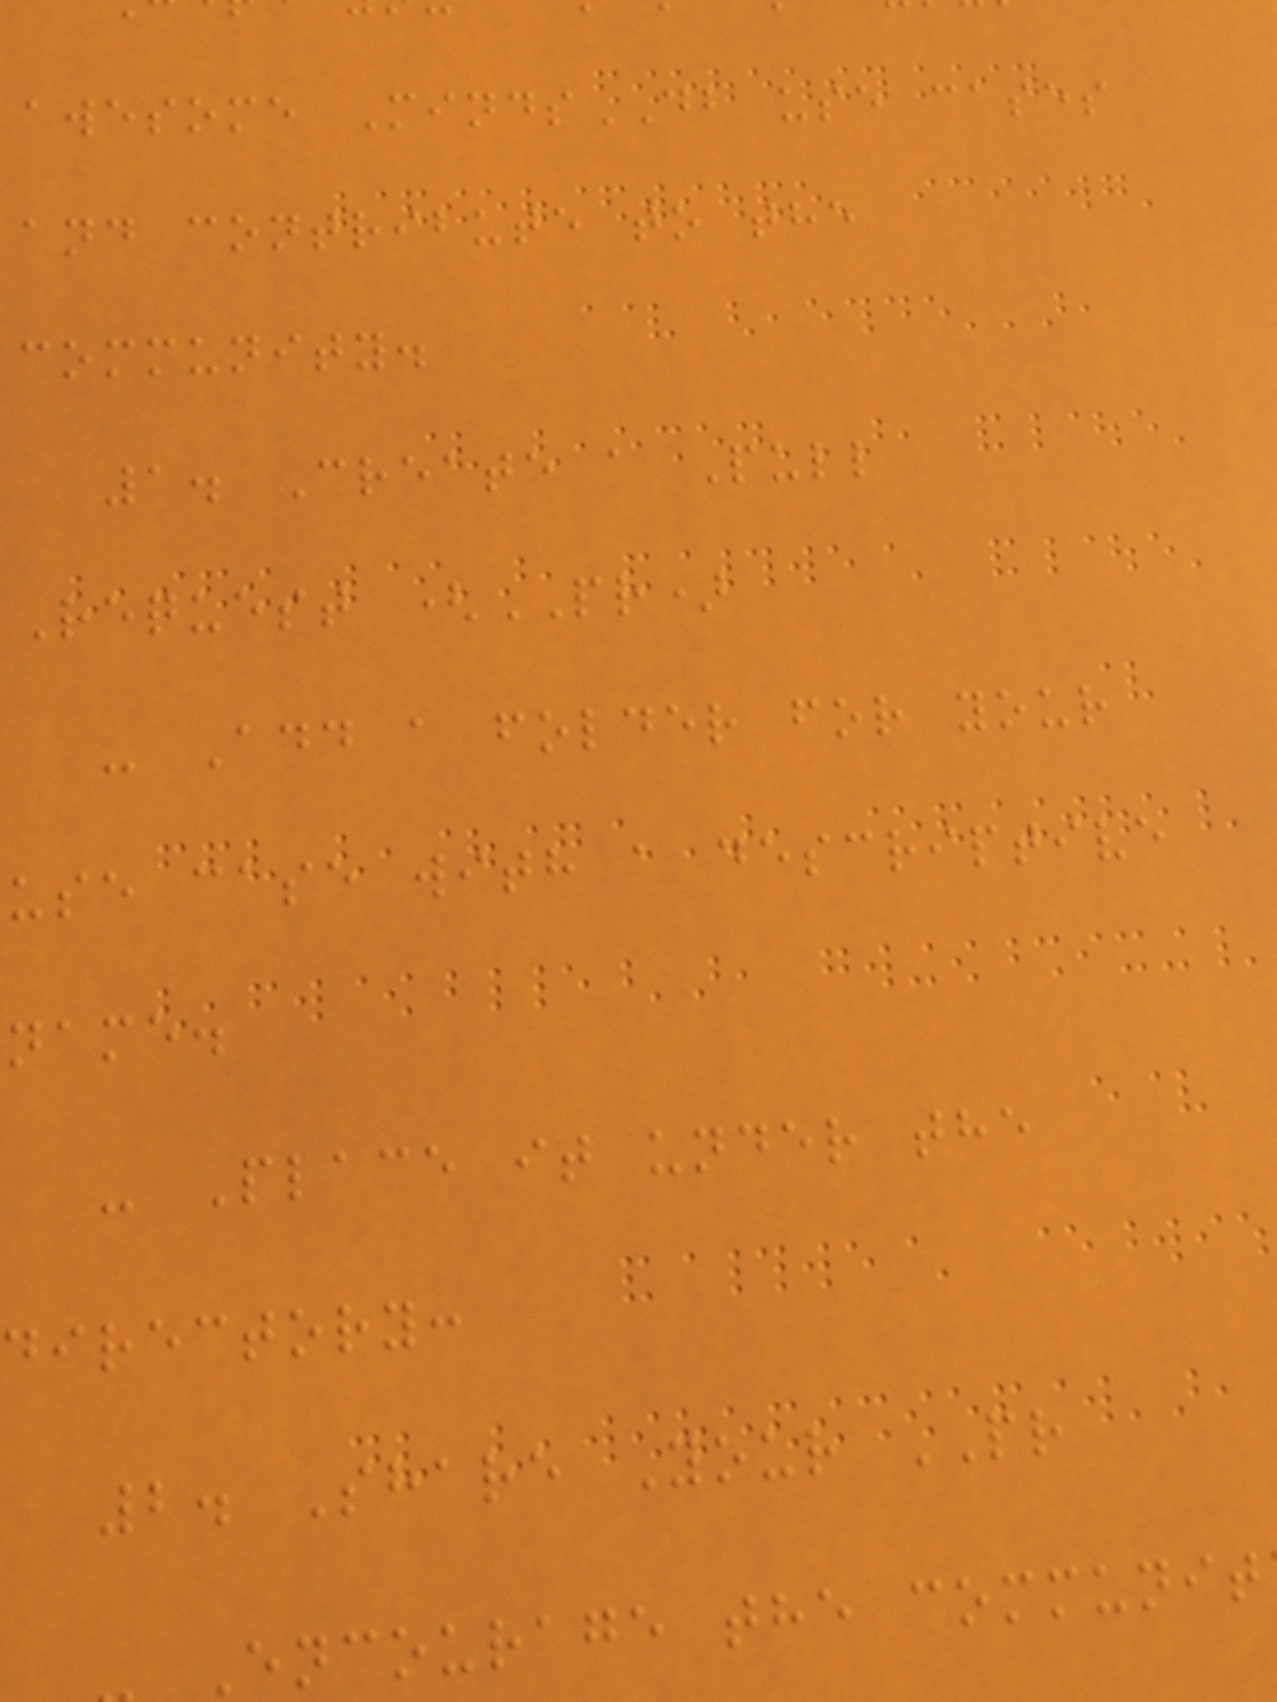awesome MindsDB use cases
and contribute to the
community.
1. Create a Pull
Request (PR)
- Add a folder for your
use case with a descriptive
name.
- Place it under the
directory:
2. Share Your PR
Encourage the communit
